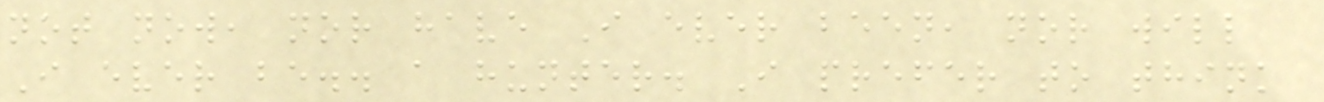not now, nor have I ever been, nor will
I ever be.. a hunter. I prefer to think
